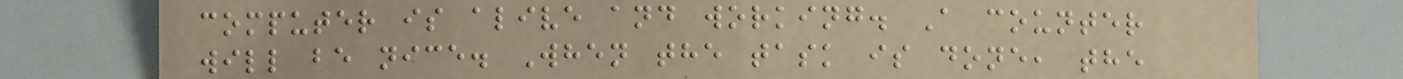computer is alive and working. A counter
will be nice. When the task is done, the
